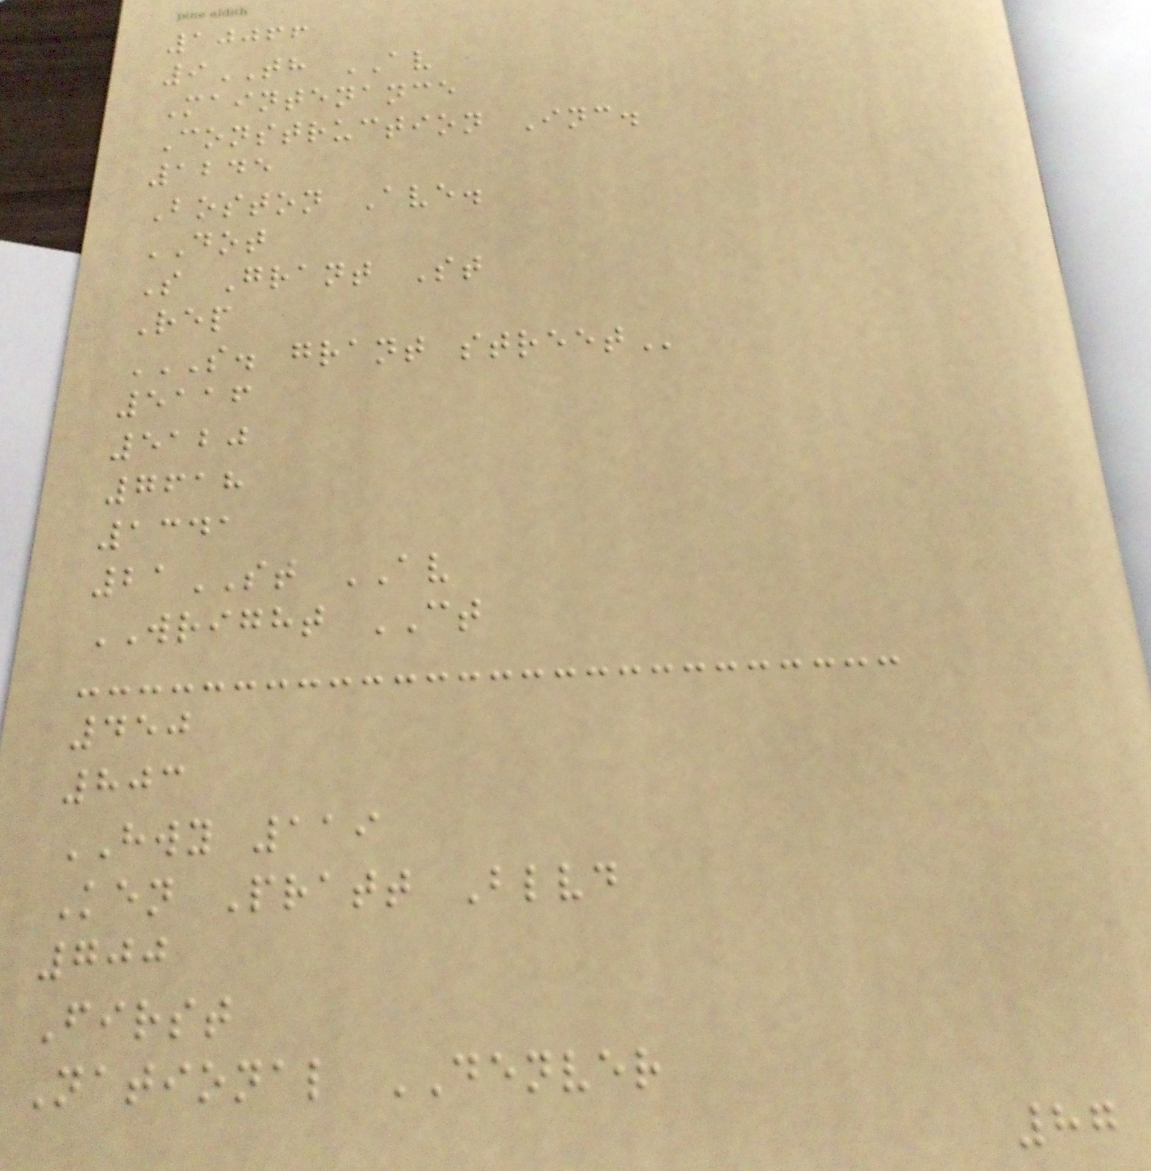10066
9TH AV
Maintenance
Construction Inc.
1245
Boston Ave.
DOT
S Grant St
Rep
S. GRANT STREET
5116
5120
7618
1341
21ST AV
WRIGHT CT
450
803
HWY 119
Ken Pratt Blvd
700
First
National DENVER
87
